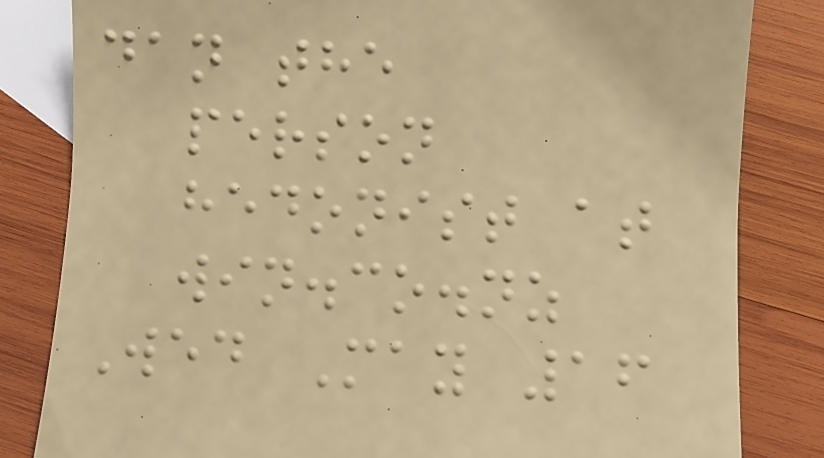dan the
person
hedonist at
win.co.nz
Wed May 16
